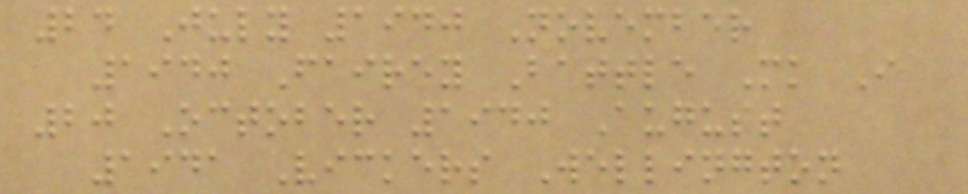24 July 1940 November
1940 Fairey Battle Mk I
20 October 1940 August
1941 Vickers Wellington
